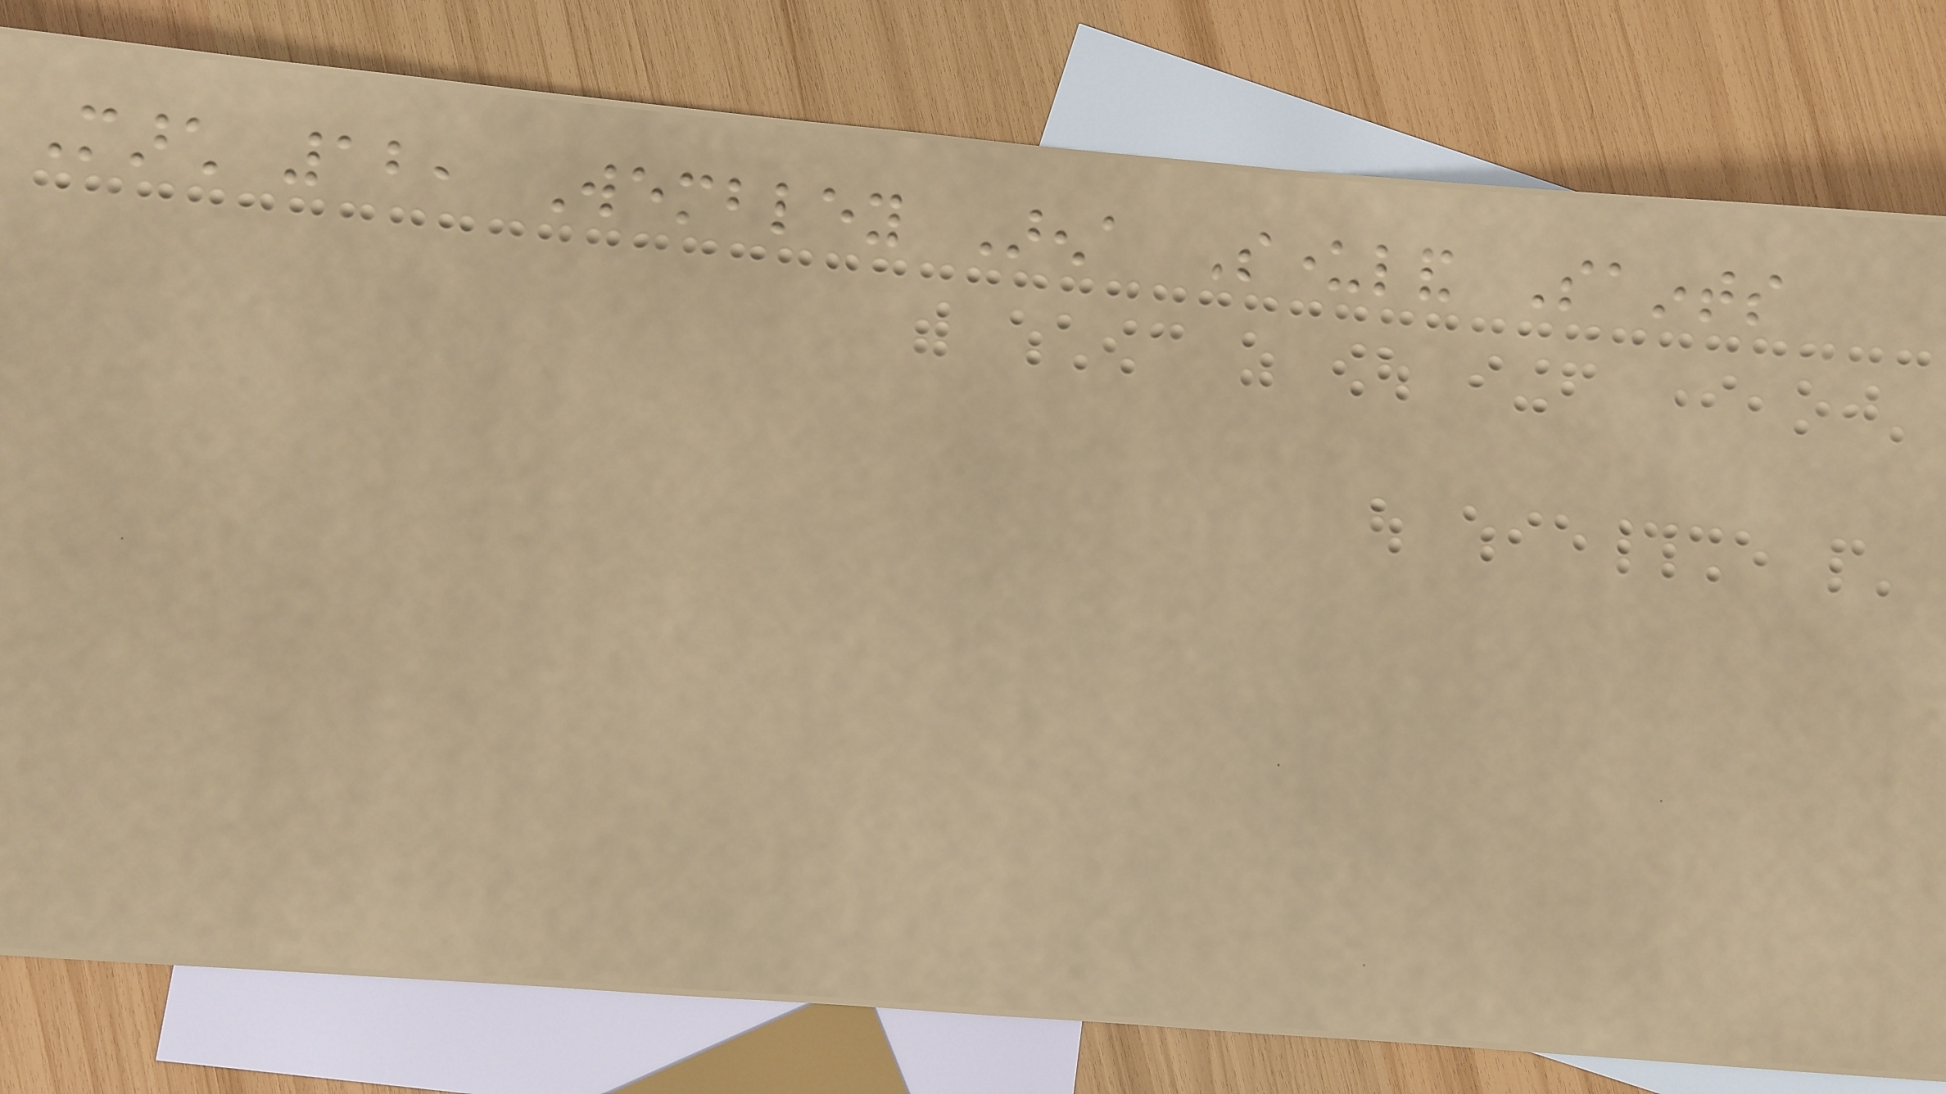March 12, Wembley Arena Sunderland Saints
